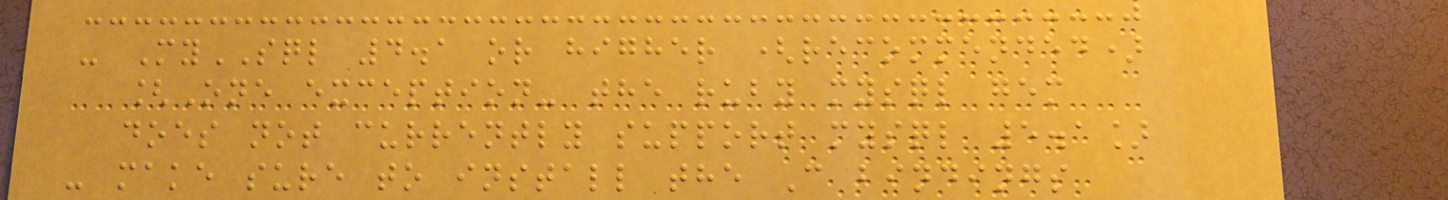- MySQL 4.1 or higher (recommended)
[One exception- the ruby mysql gem
does not currently support mysql 5.1]
- make sure to install the C bindings
